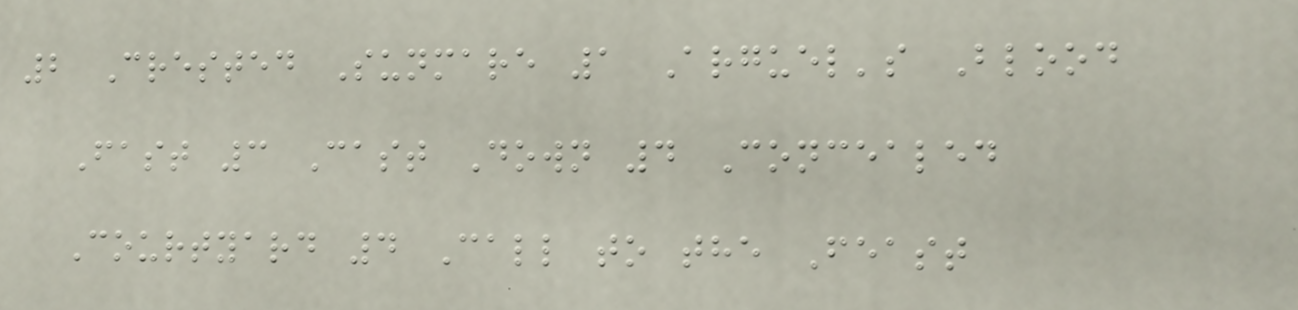2 Crested Sunmare 1 Arguel's Blood
Fast 3 Cast Down 4 Concealed
Courtyard 4 Call to the Feast
